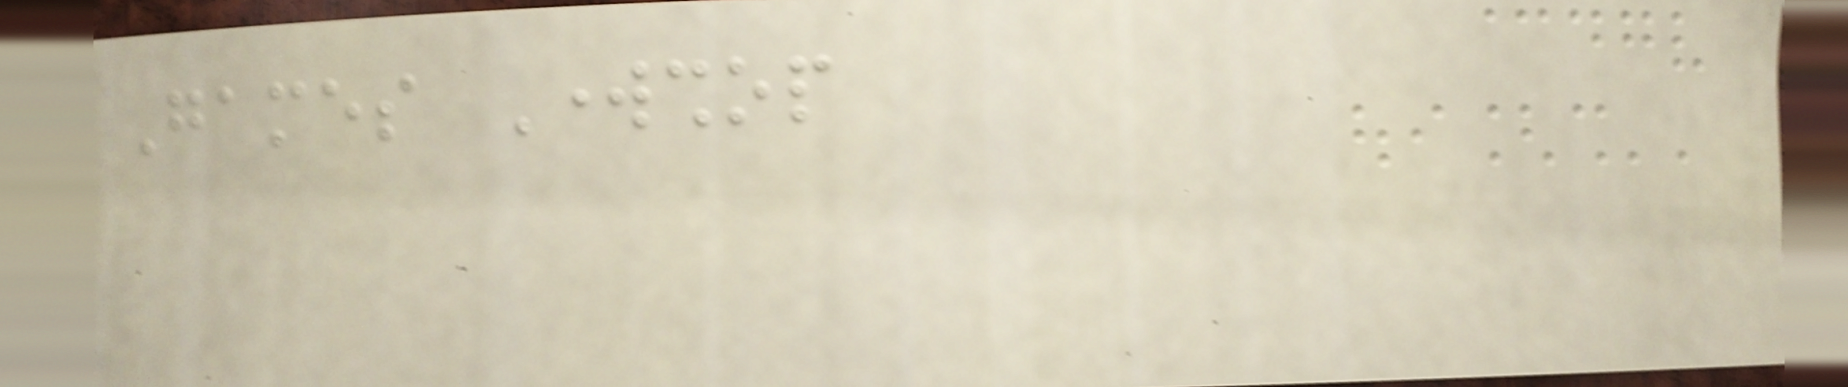Games Workshop
